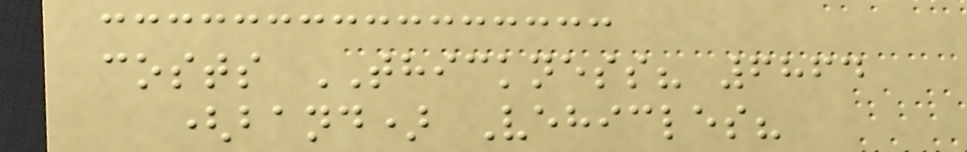costs THICKNESS? 6864
(band) Vehicles?
